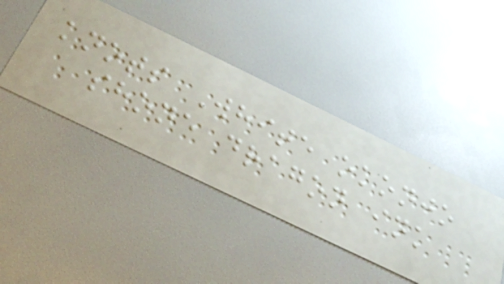knots White okonjo
shone dragon ink
